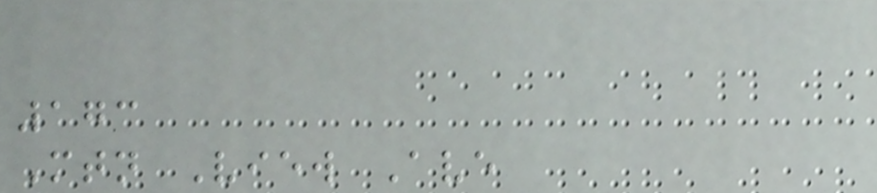173
Mtn View Ave
